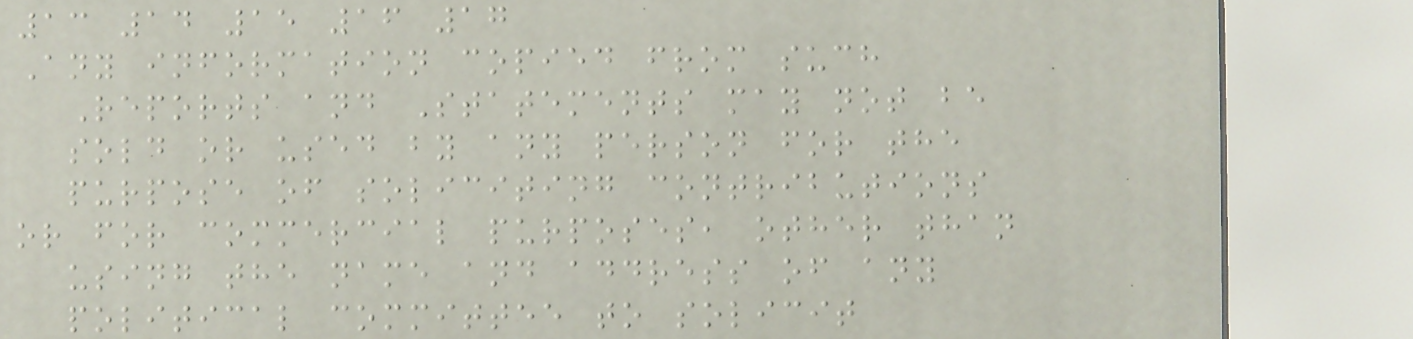13 14 15 16 17
Any information copied from such
Reports and Statements may not be
sold or used by any person for the
purpose of soliciting contributions
or for commercial purposes, other than
using the name and address of any
political committee to solicit
